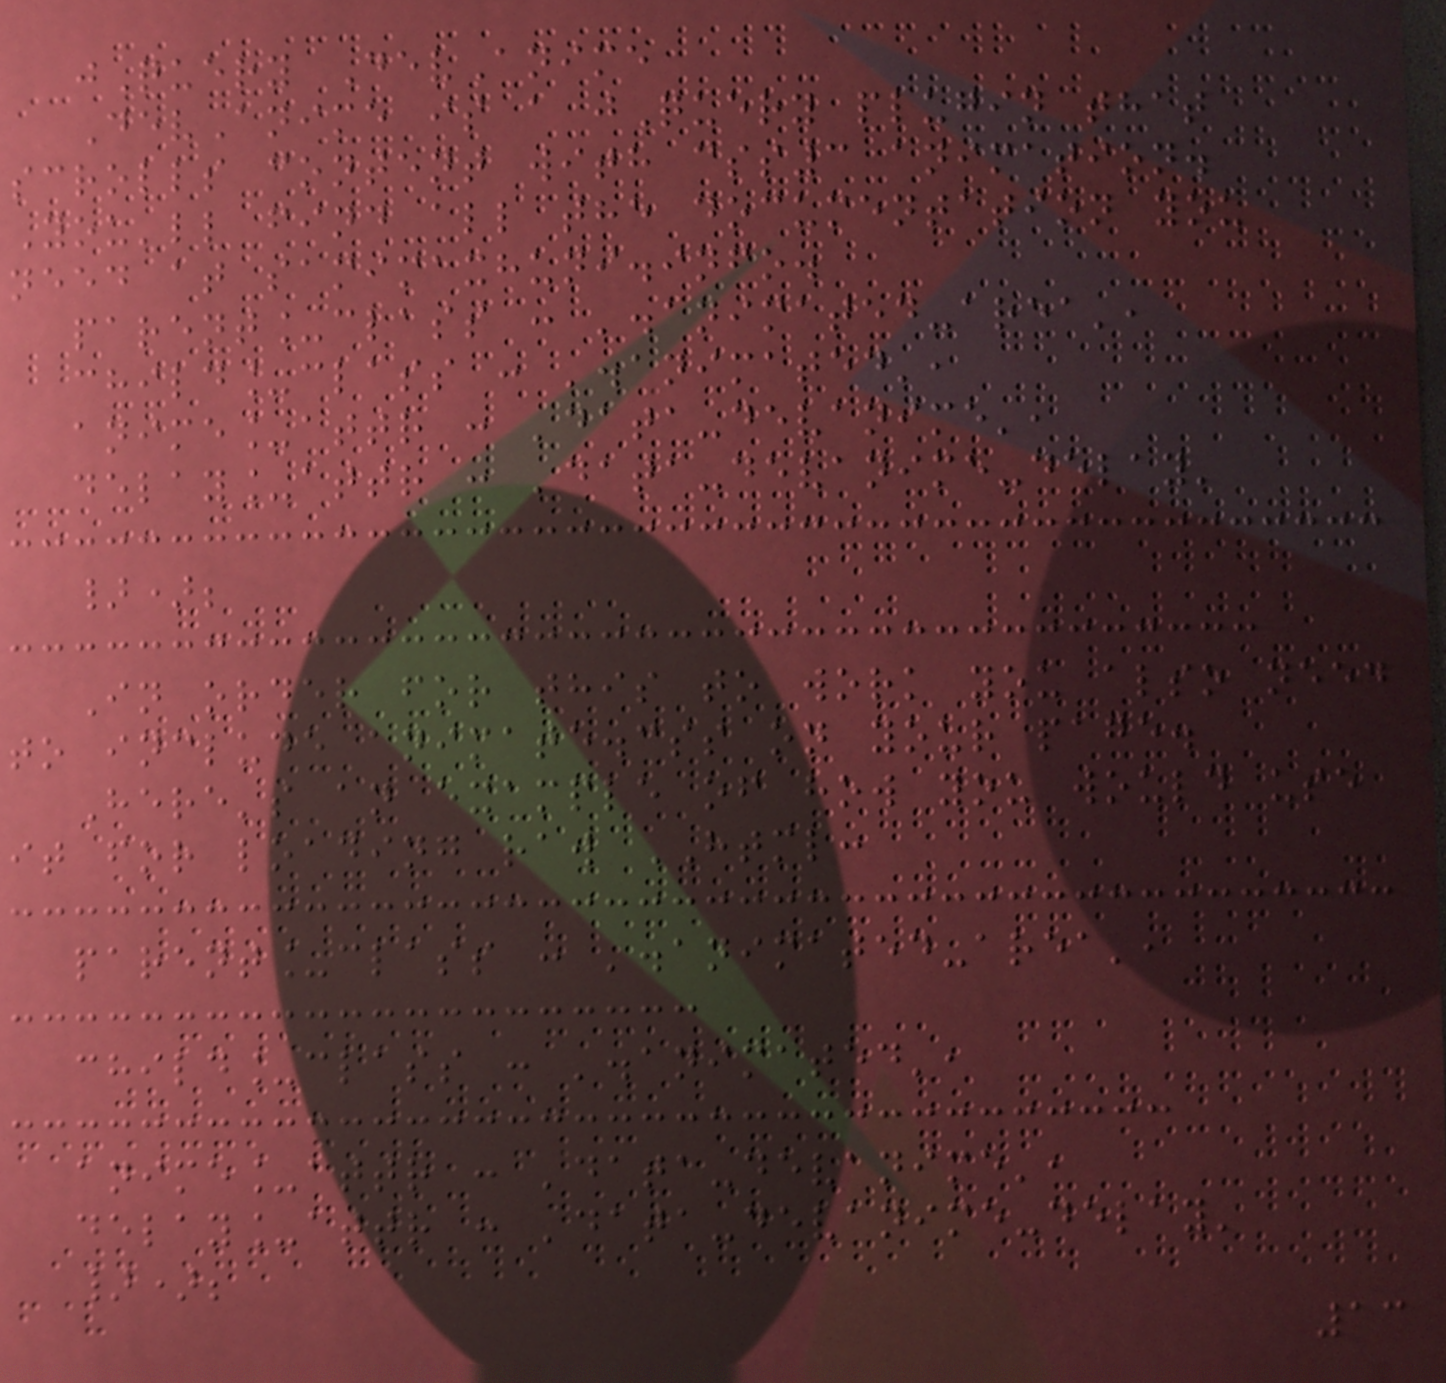jQuery DevAnime
DevAnime is a jQuery plugin that
scrolls content with css3 animation.
You'll find all the documentation you
need at samimaxhuni.info.
parent_class : '.animated-area',
child_class : '.animated',
anime_attr : 'data-devanime',
delay_attr : 'data-devanime-delay'
});
In order for this to work you also need
to include animate.css on your page.
Here's an example of how you would use
it for loading raw HTML:
parent_class : '.animated-area',
child_class : '.animated',
anime_attr : 'data-devanime',
delay_attr : 'data-devanime-delay'
});
13
